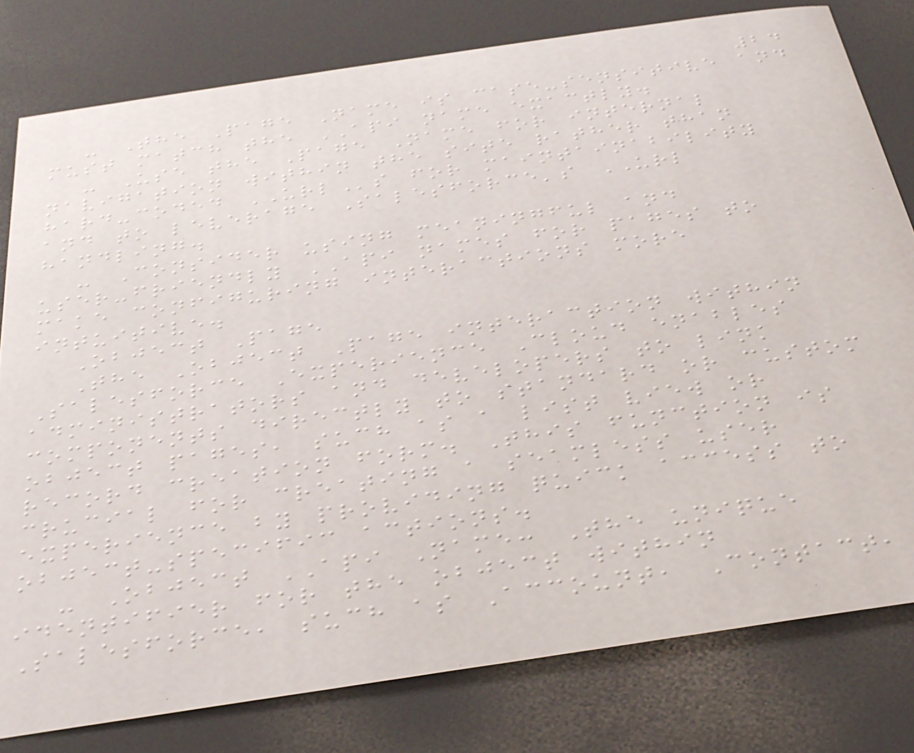24
- The Page Name is case-sensitive and
must match the API name exactly.
- Use the Page Name for internal
navigation within the site rather than
hard-coded URLs for maintainability
and to leverage Salesforce's URL
handling.
- Consider using meaningful and
user-friendly API names for pages to
make configuring interactions more
intuitive.
Object Page
The Object Page interaction within
Salesforce Experience Cloud enables
administrators and developers to link
components directly to standard or custom
object pages, such as a list view or
record creation form. This function is
crucial for creating a seamless user
experience by providing quick access to
object-specific actions.
- Object API Name: The unique
identifier for the object within
Salesforce, such as Account, Contact,
